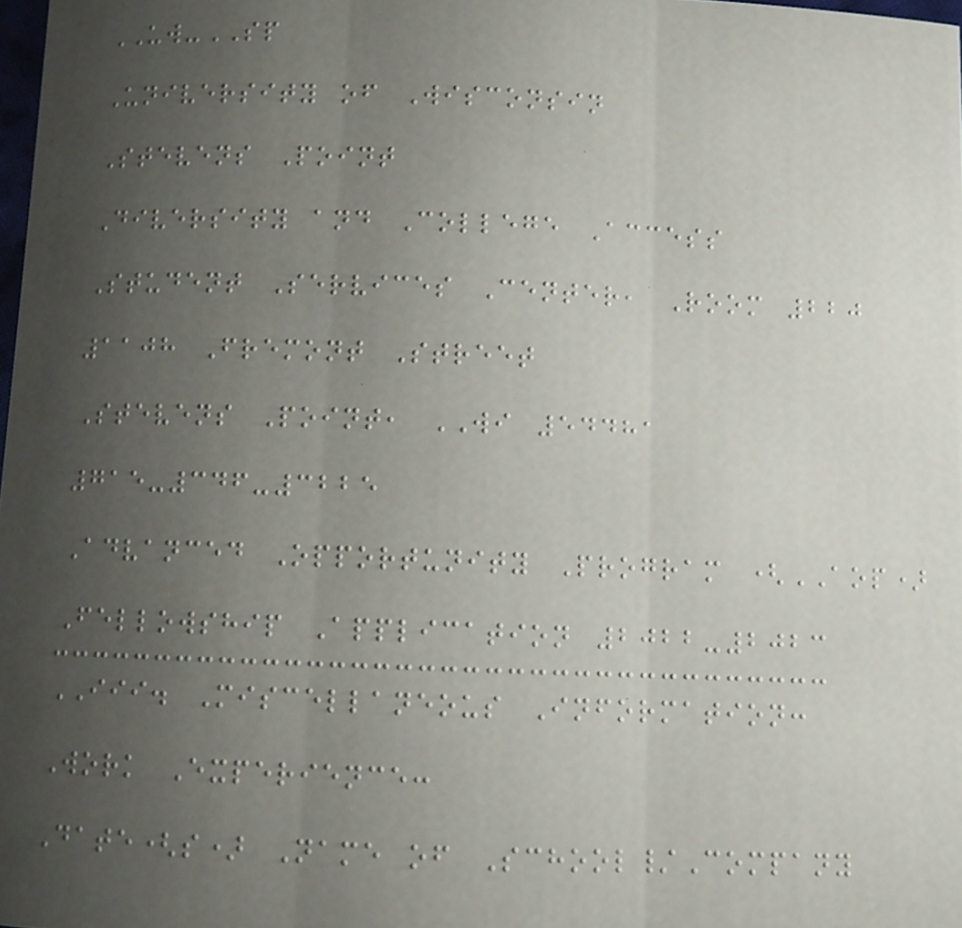UW-SP
University of Wisconsin
Stevens Point
Diversity and College Access
Student Services Center, Room 220
1108 Fremont Street
Stevens Point, WI 54481
715-346-3225
Advanced Opportunity Program (AOP)
Fellowship Application 2022-2023
III. Miscellaneous Information:
Work Experience:
Date(s) Name of School/Company
